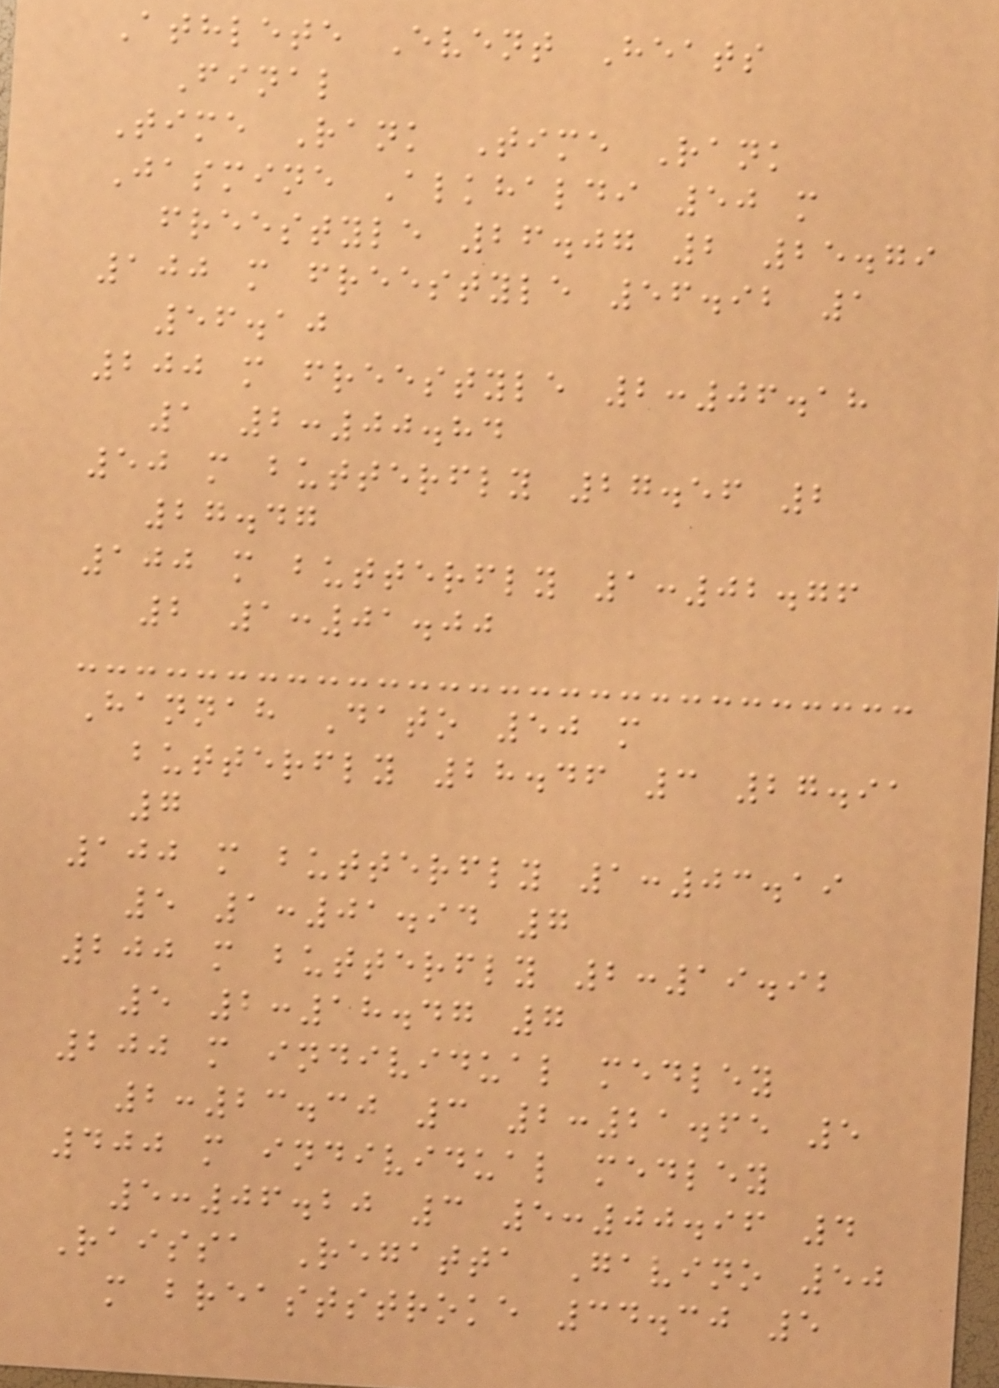Athlete Event Heats
Final
Time Rank Time Rank
Jasmine Alkhaldi 50 m
freestyle 26.07 2 25.79
100 m freestyle 56.92 1
56.10
200 m freestyle 2:06.18
1 2:00.84
50 m butterfly 27.56 2
27.47
100 m butterfly 1:02.76
2 1:01.00
Hannah Dato 50 m
butterfly 28.46 3 27.91
7
100 m butterfly 1:03.19
5 1:01.94 7
200 m butterfly 2:19.92
5 2:18.47 7
200 m individual medley
2:23.30 3 2:21.65 5
400 m individual medley
5:06.20 3 5:00.96 4
Raissa Regatta Gavino 50
m breaststroke 34.30 5
